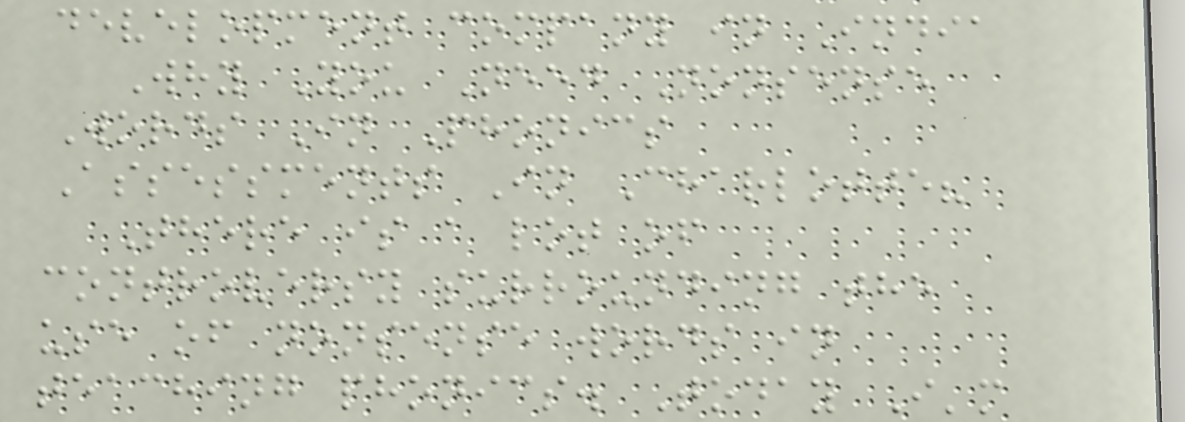development company in India
Why You Need Nonsense
Words In Phonics
Assessments In Charlotte?
There is a lot of
controversy surrounding the
use of nonsense words in
teaching phonics. Today I'm
